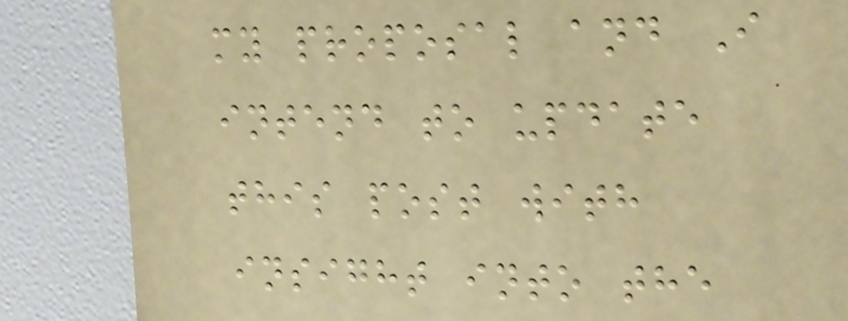my proposal and I
intend to update
this post with
insight into the
